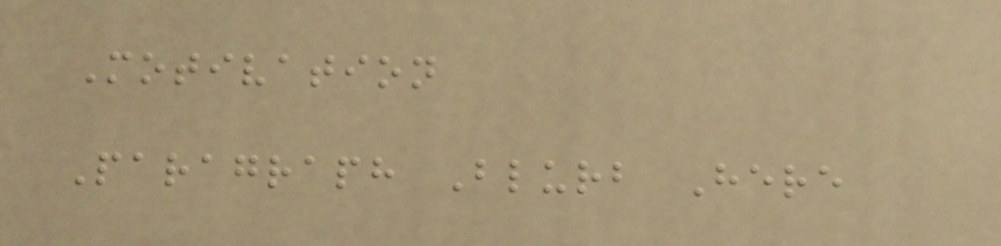Motivation
Paragraph Blurb Here
